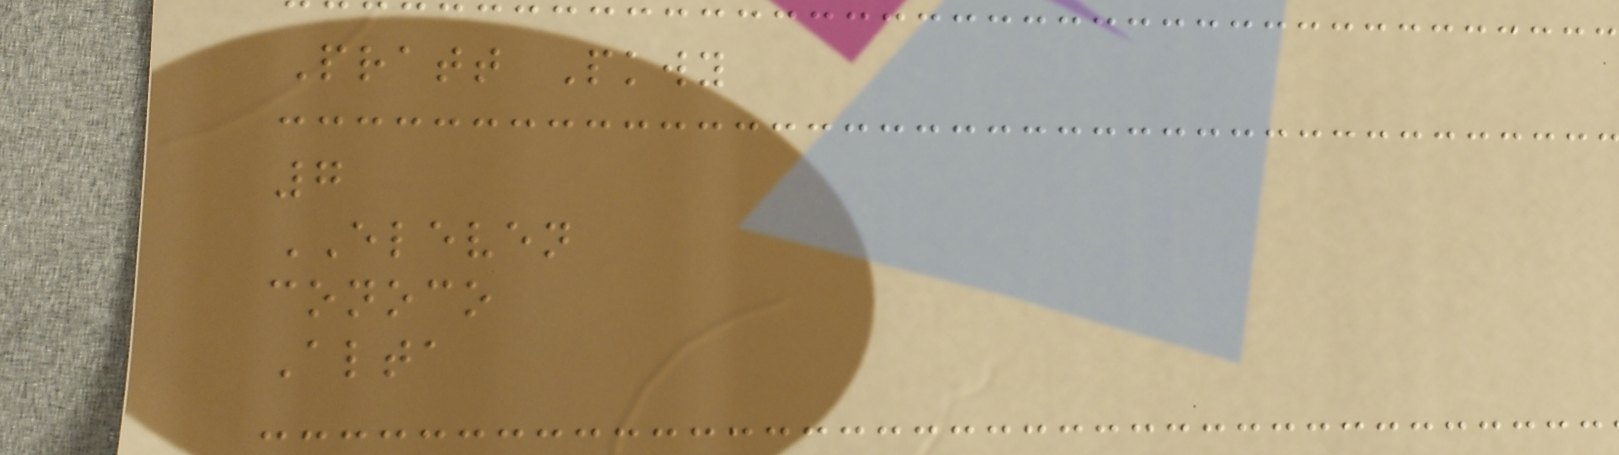Pratt Pkwy
7
ELEVEN
conoco
Alta
